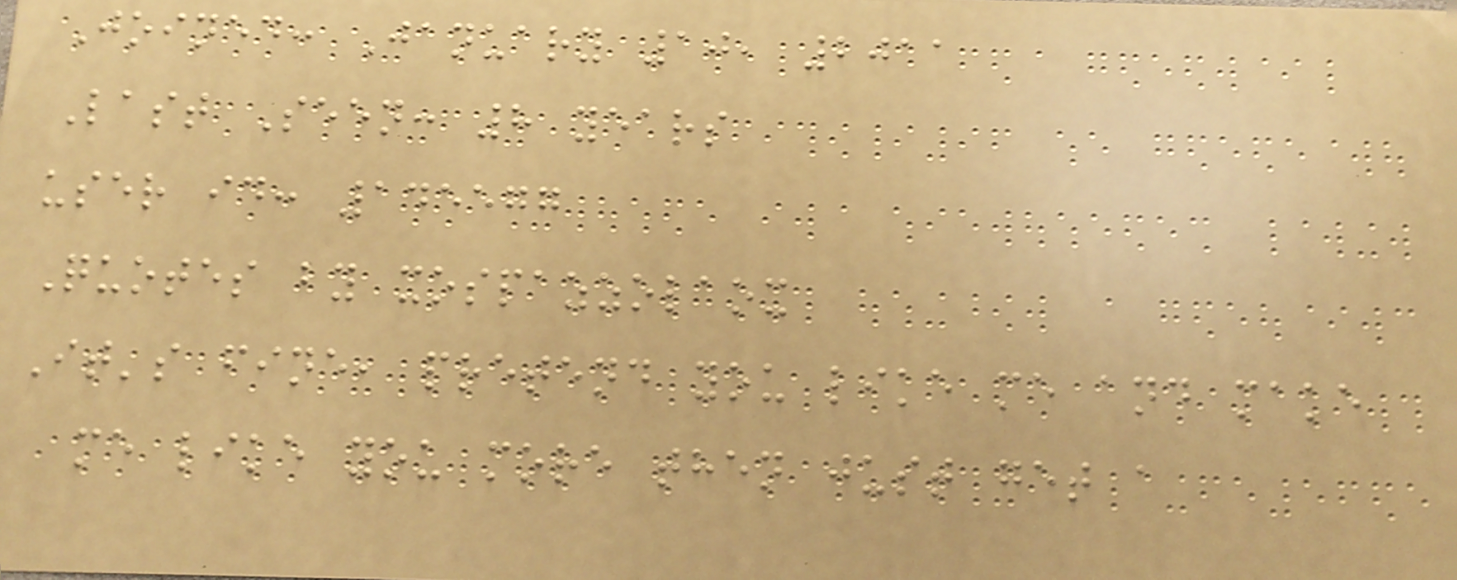Joined: January 10, 2011
Last Seen: 8 years
user id: 145577
Quotes by xospazzolaox
It's fine, pretend you like me and make
me like you more then just get a
